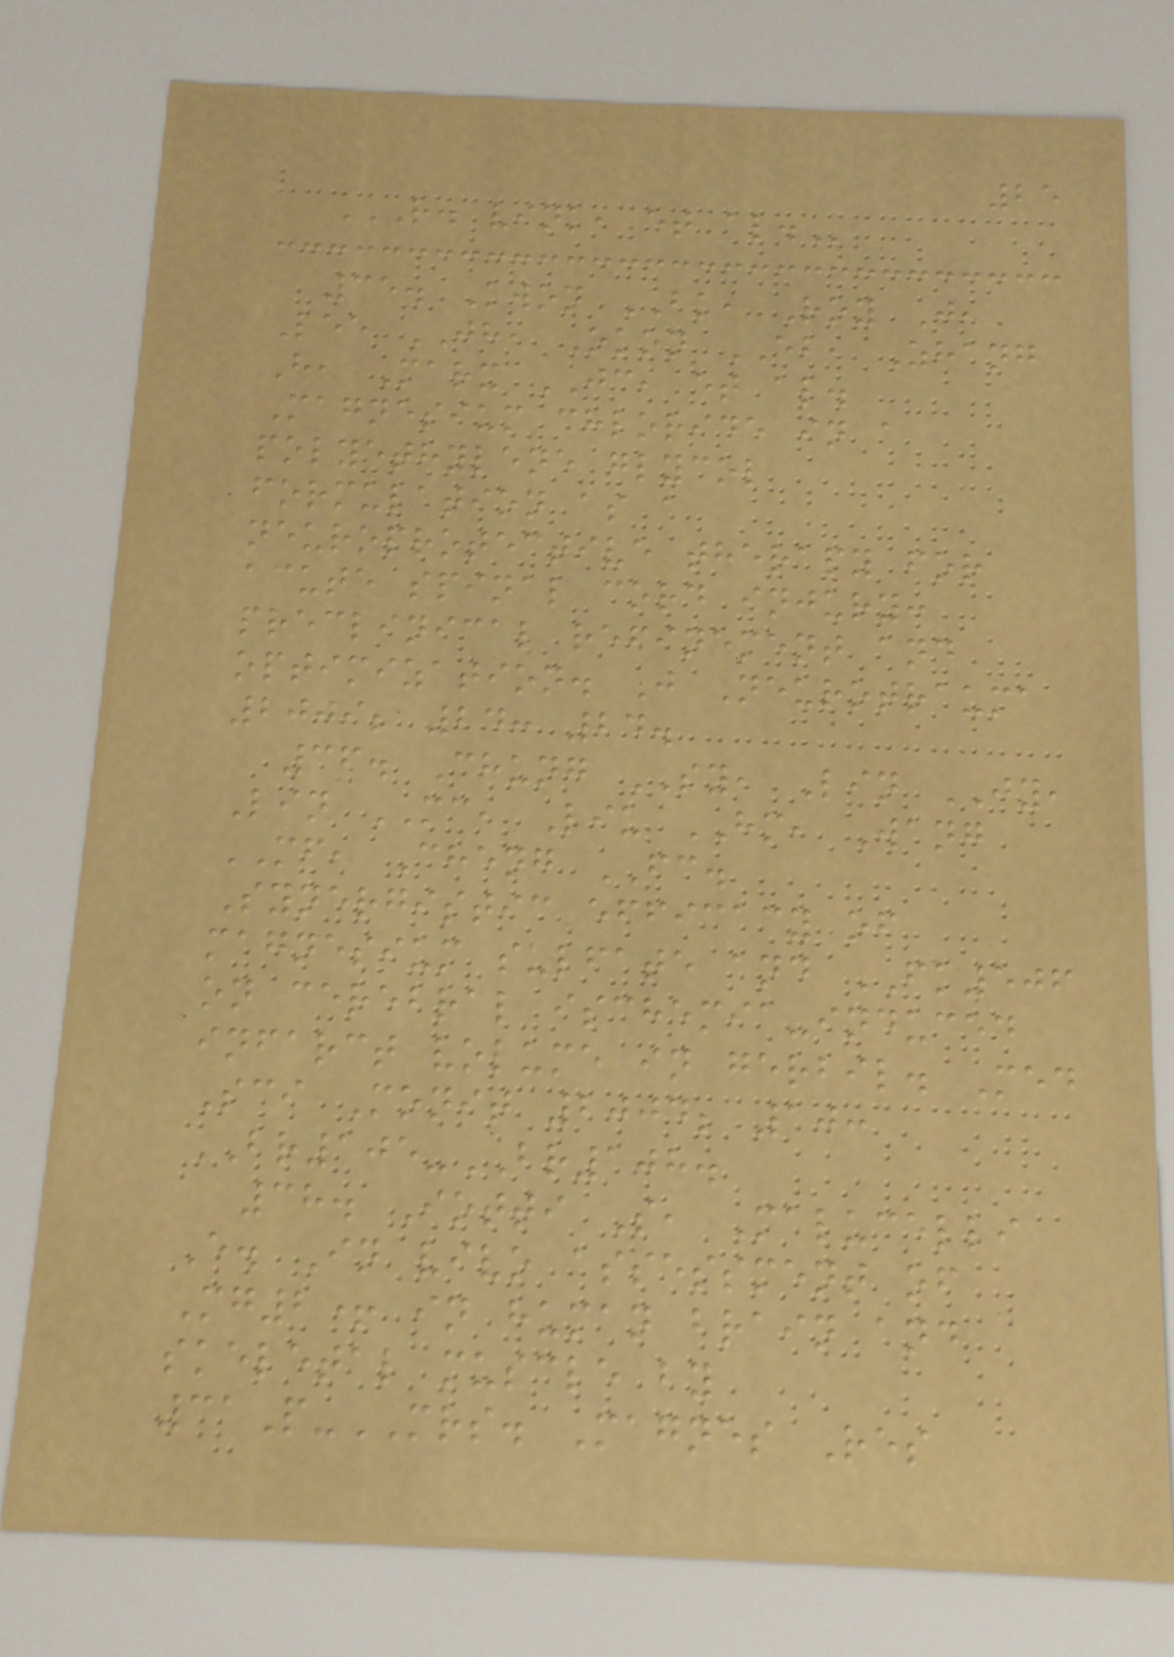25
R. VINK, ET AL.
35. Kwon BK, Roy J,
Lee JH, Okon EB, Zhang
H, Marx JC, et al.
Magnesium chloride in a
polyethylene glycol
formulation as a
neuroprotective therapy for
acute spinal cord injury:
preclinical refinement and
optimization. J Neurotrauma
2009; 24: 24.
36. Chung SY, Lin JY,
Lin MC, Liu HM, Wang
MF, Cheng FC.
Synergistic efficacy of
magnesium sulfate and FK506
on cerebral ischemia-induced
infarct volume in gerbil. Med
Sci Monit 2004; 10:
BR105-BR108.
38. Iotti S, Malucelli
E. In vivo assessment of
Mg2+ in human brain and
skeletal muscle by
31P-MRS. Magnes Res
